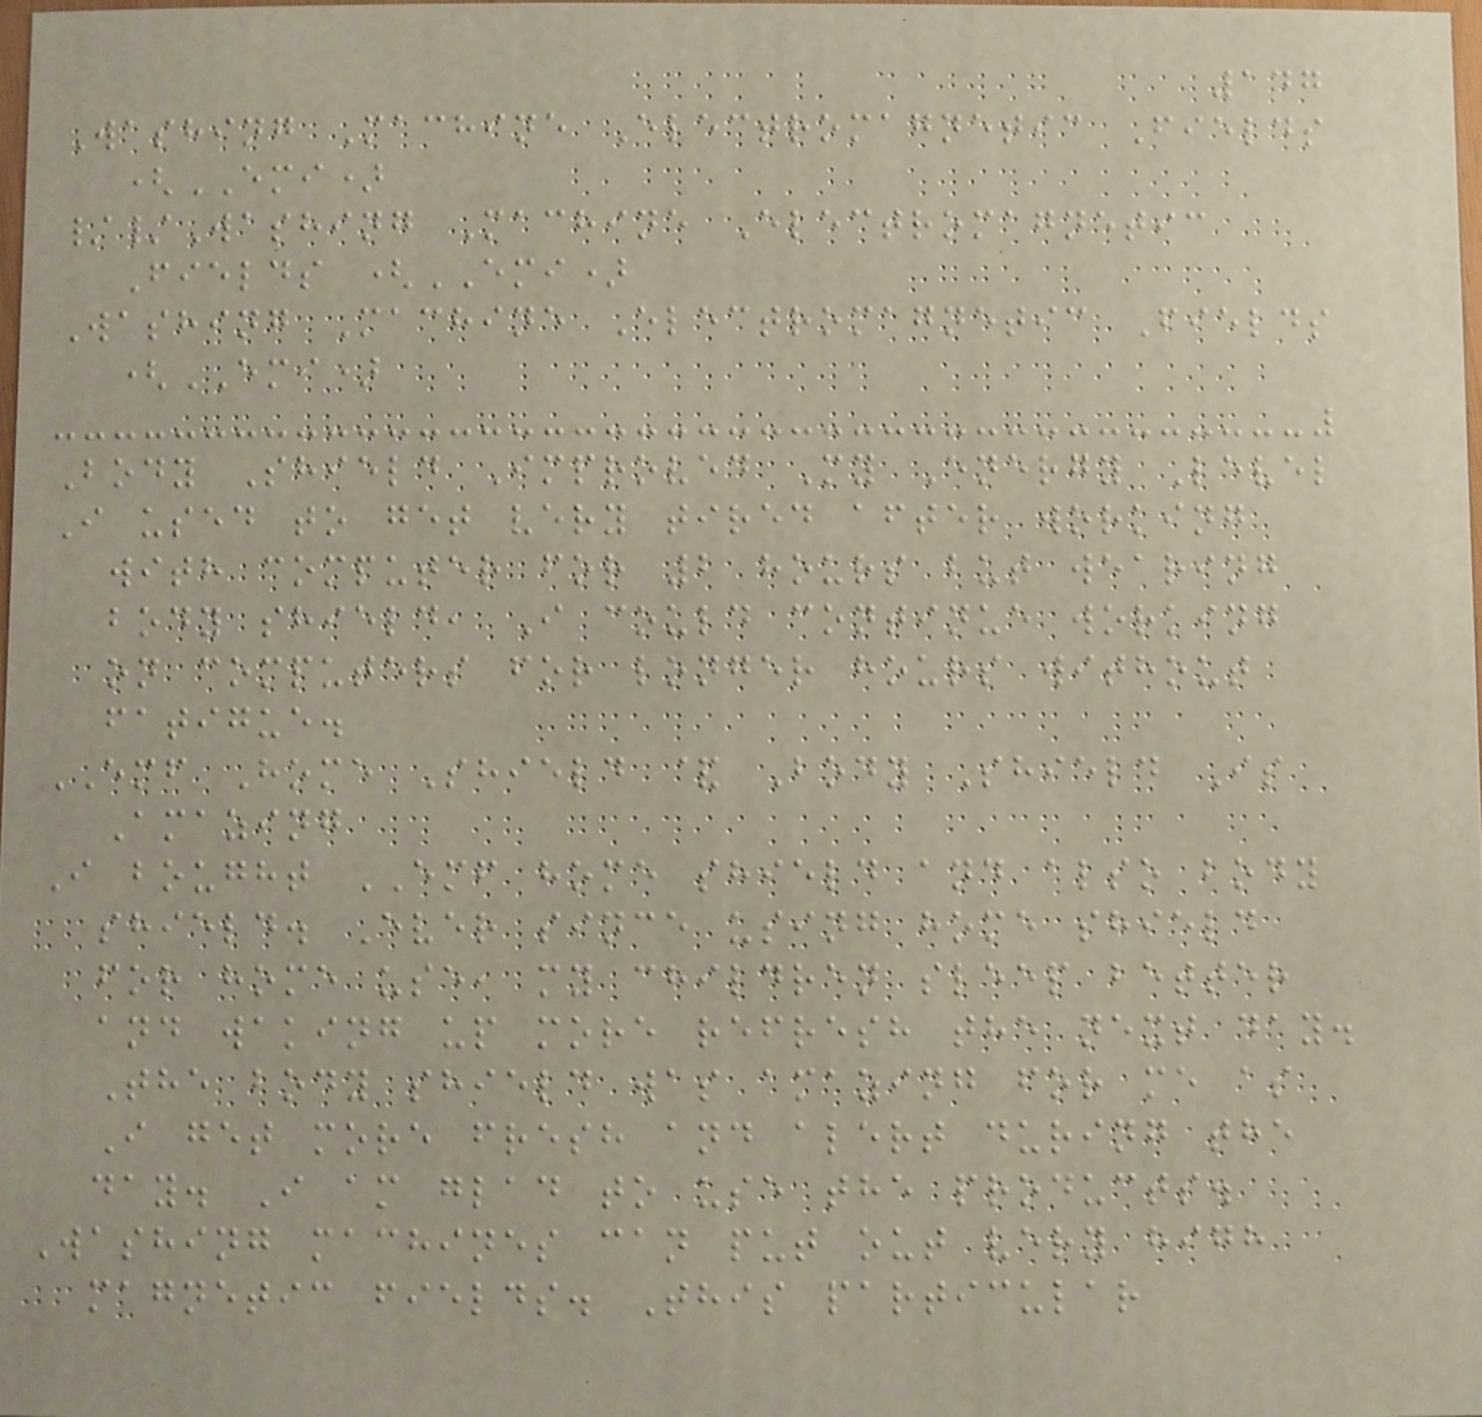147
Washing Machine Electromagnetic Fields
(EMI)
//Washing Machine Electromagnetic
Fields (EMI)
Washing Machine Electromagnetic Fields
(EMI)
Body Shield Improved My Energy Level
I used to get very tired after working
with computer for 2 hours but wearing
body shield, I could continue working
on computers for longer hours without
fatigue.
EMF Home Shield & Body Shield Is
Amazing
I bought EMF home shield and also body
shield. Ever since using home shield
for home use, my children sleep better
and waking up more refresh the next day.
The body shield was amazing for me as
I get more fresh and alert during the
day. I am glad to use the products.
Washing machines can put out very high
magnetic fields. This particular
